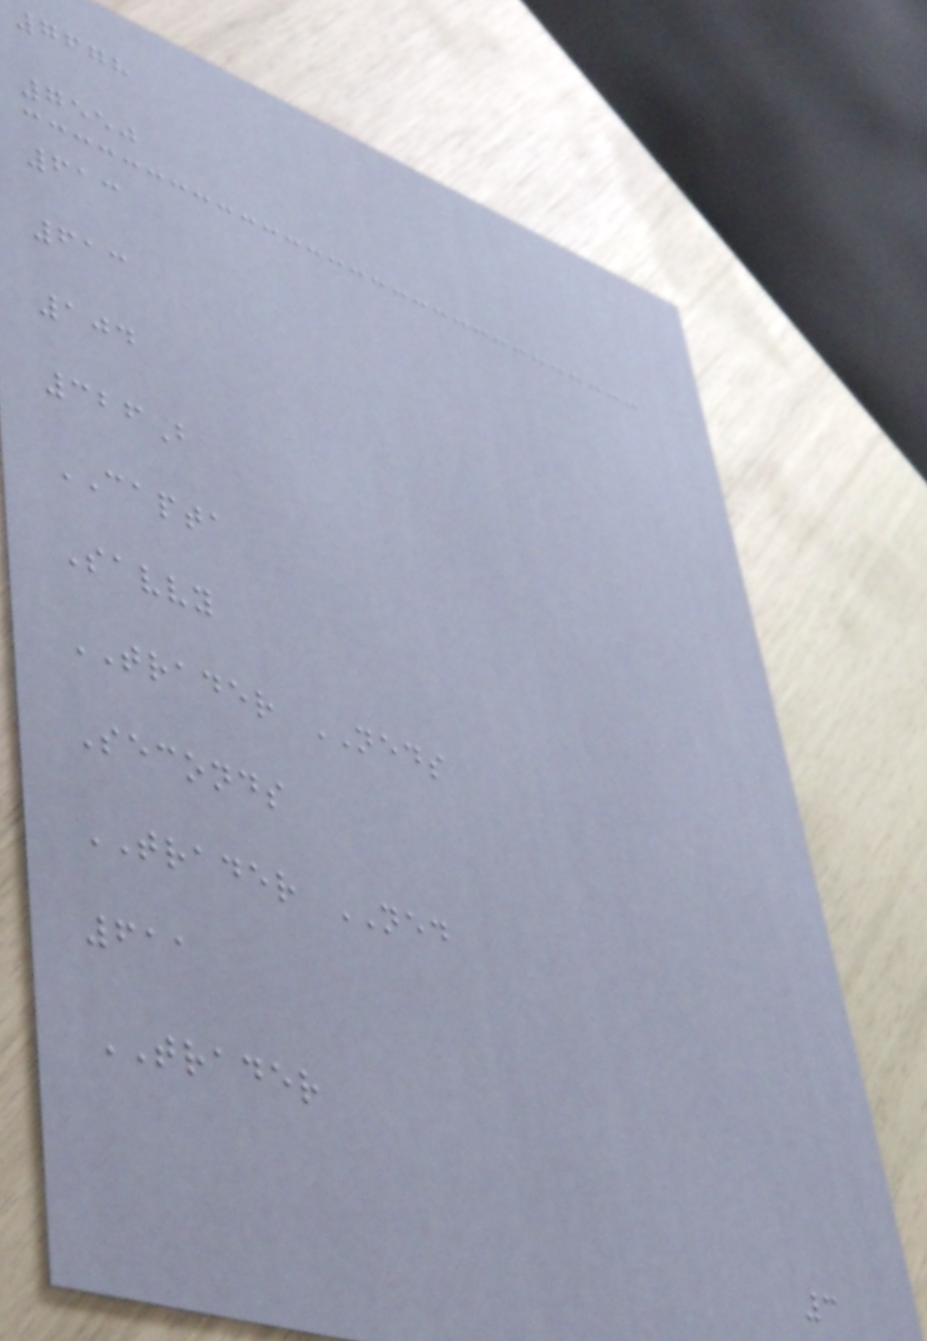7678
7550
613
613
104
326B
CAPTA
Savvy
TRADER NEDS
Seconds
TRADER NED
611
TRADER
3
